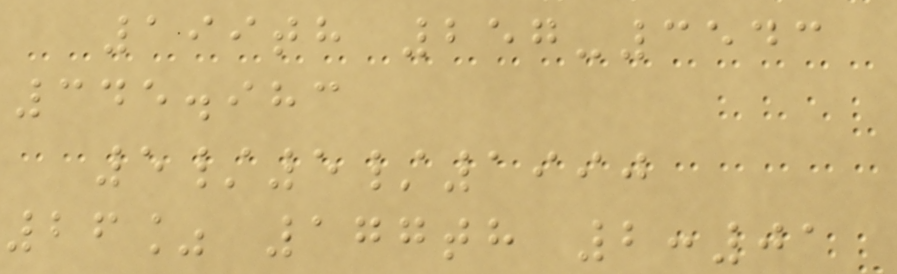199th 257-3543
345.983
5/5/1990
26% 177th 2:01
